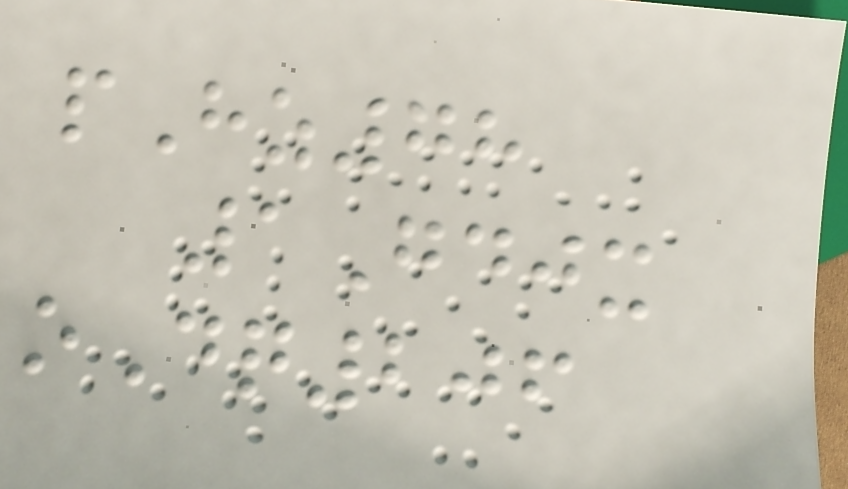pHz78
1Gdjx
oDq206
